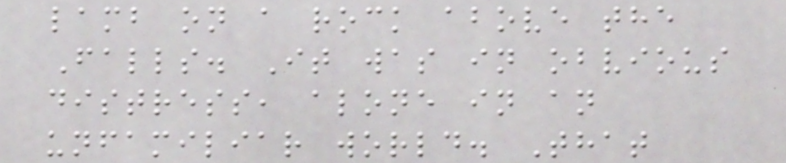lamb on a rock above the
Falls. It was in obvious
distress, alone in an
unfamiliar world. That
